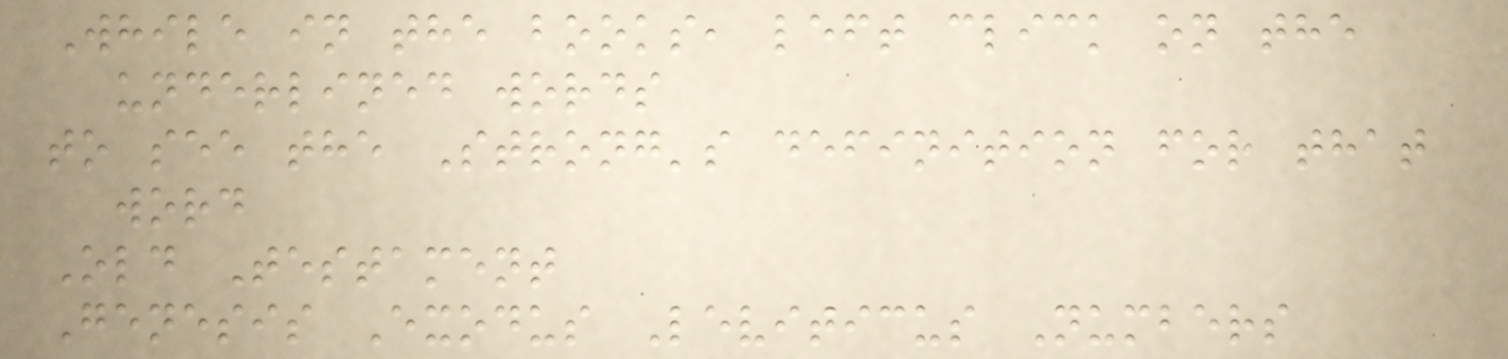While in the books, left click on the
underlined words
to see the Strong's definition for that
word
Old Testament
Genesis Exodus Leviticus Numbers
